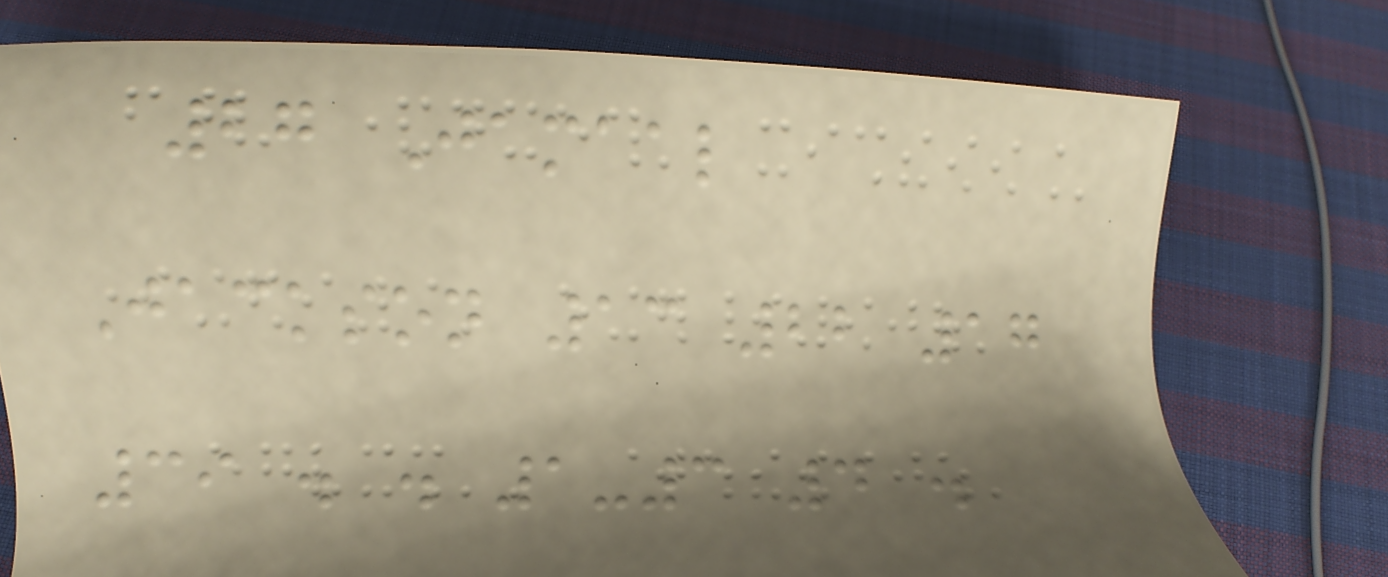27 Jamaal
Jackson 13 22 17
39 . . 1-3 4 .
